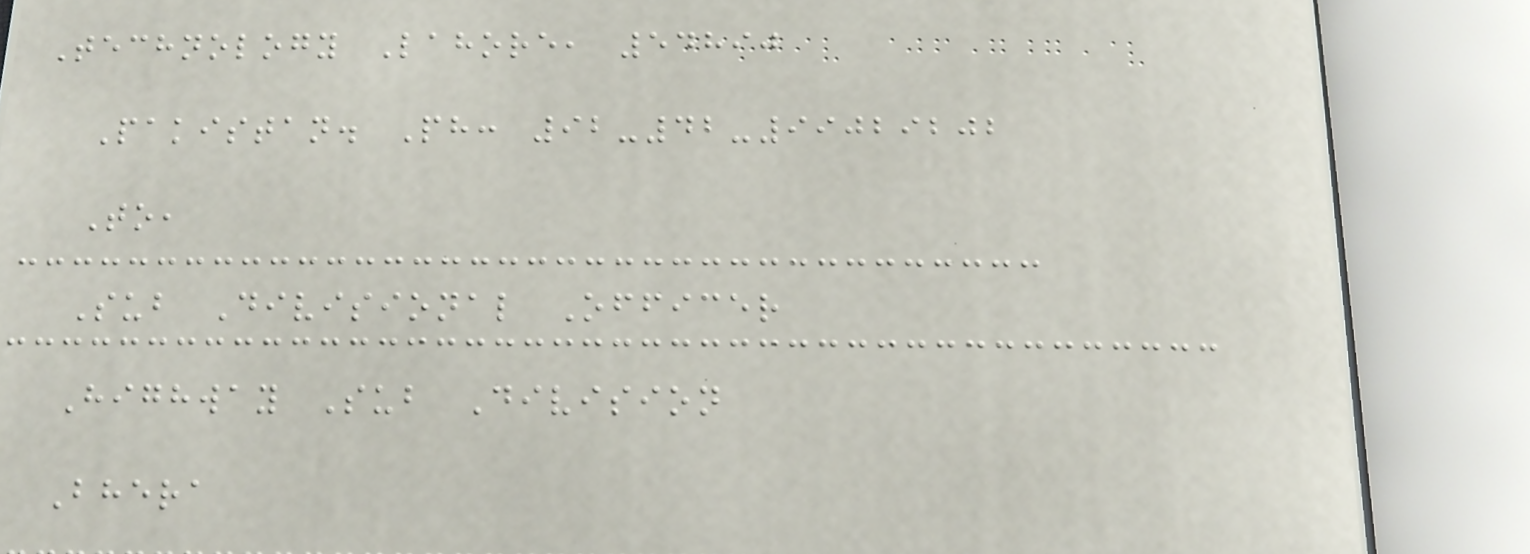Technology Lahore, 54890
Pakistan. Ph: 92-42-99029202
To,
Sub Divisional Officer
Highway Sub Division
Bhera
